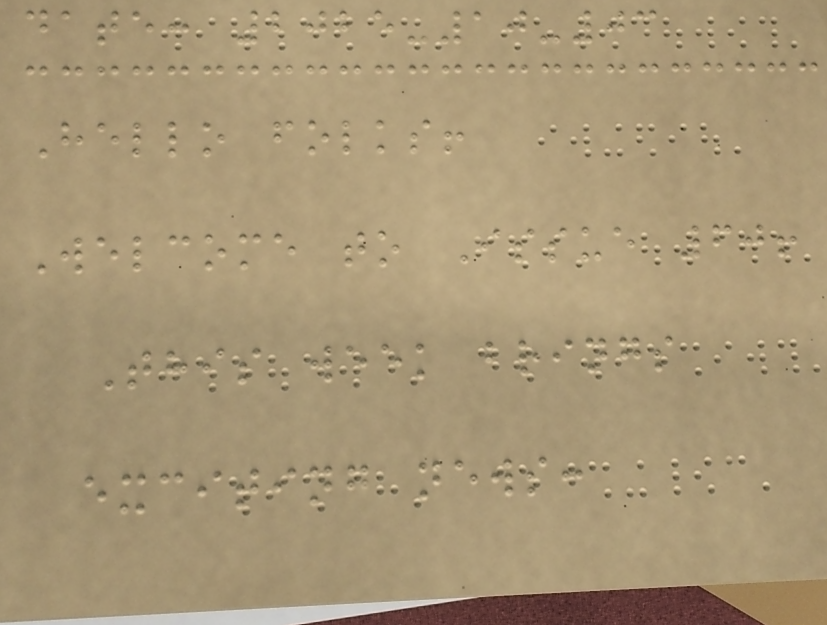date: 2025-10-03
Hello folks!
Welcome to Issue 60!
This week brings
exciting news:
